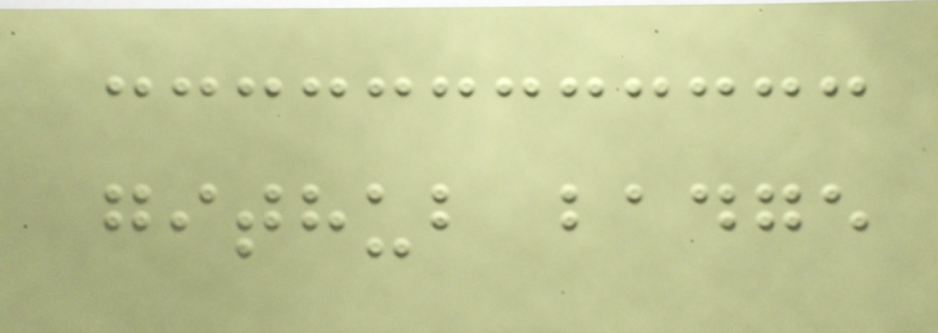github badge
